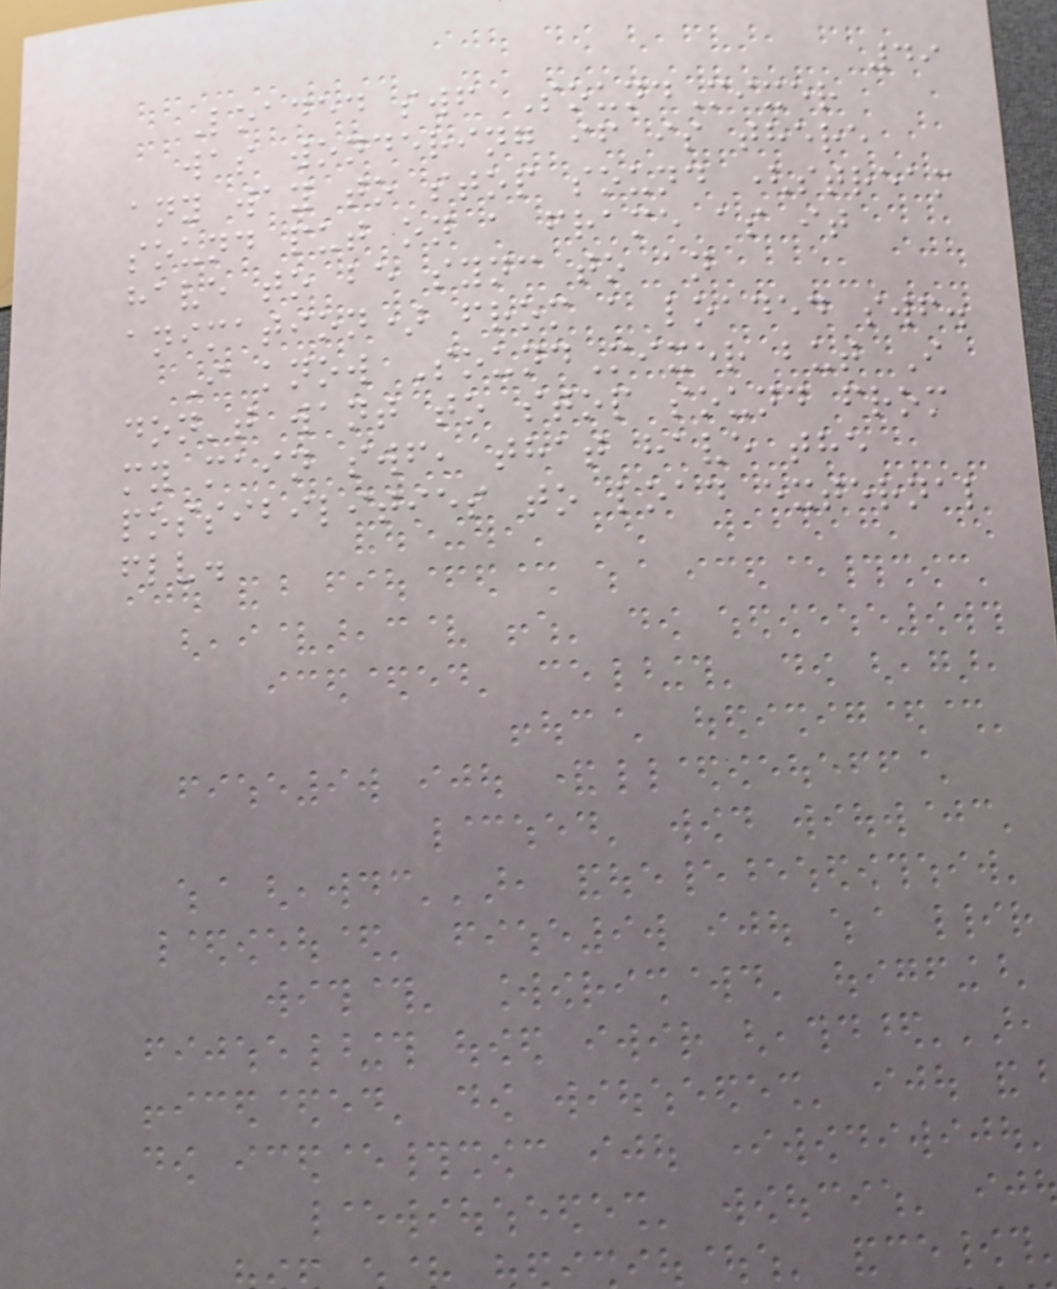49
Loaded swf SoundMixer
was wondering if is there
any way to stop sound (stream
sound put on a frame as it
have to be sync to an
animation) from a loaded swf.
I know SoundMixer but I
don't want to stop sound from
my main swf, that have the
possibilities to load external
flv.
